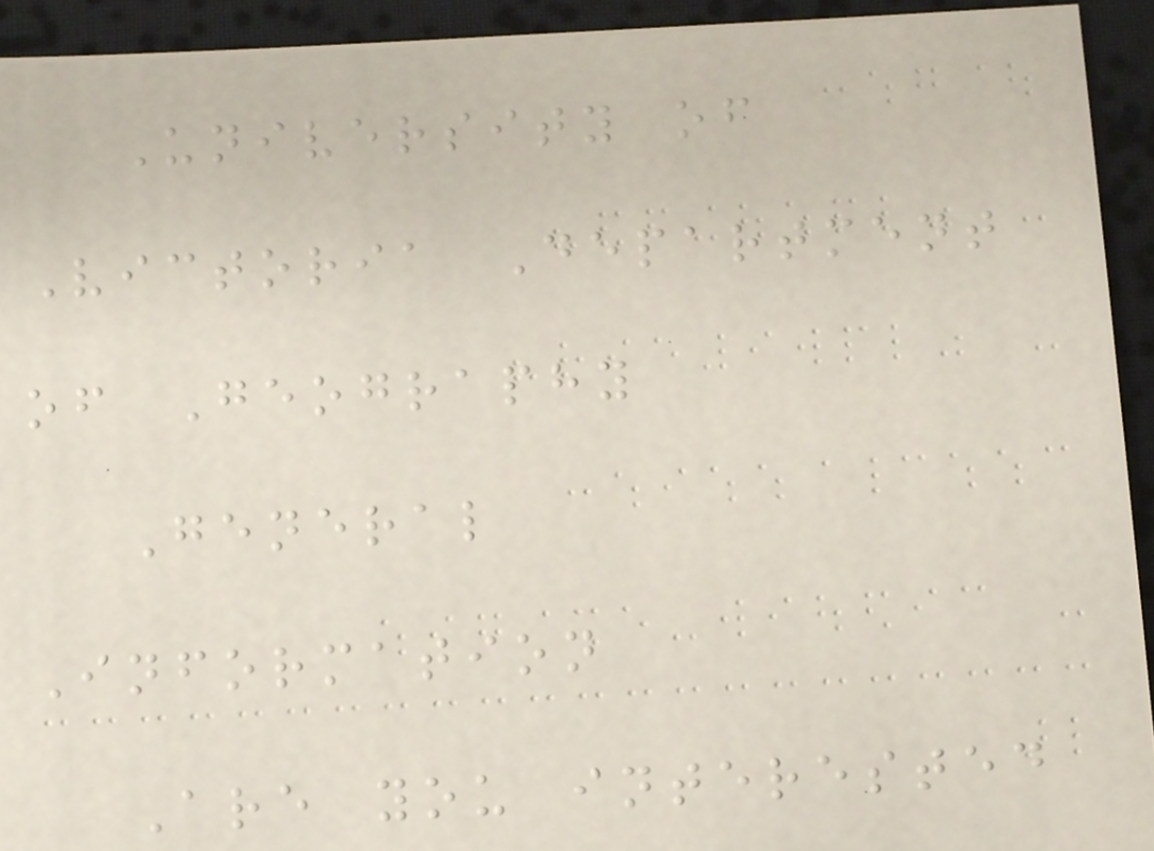University of
Victoria Department
of Geography
General
Information
Are you interested
